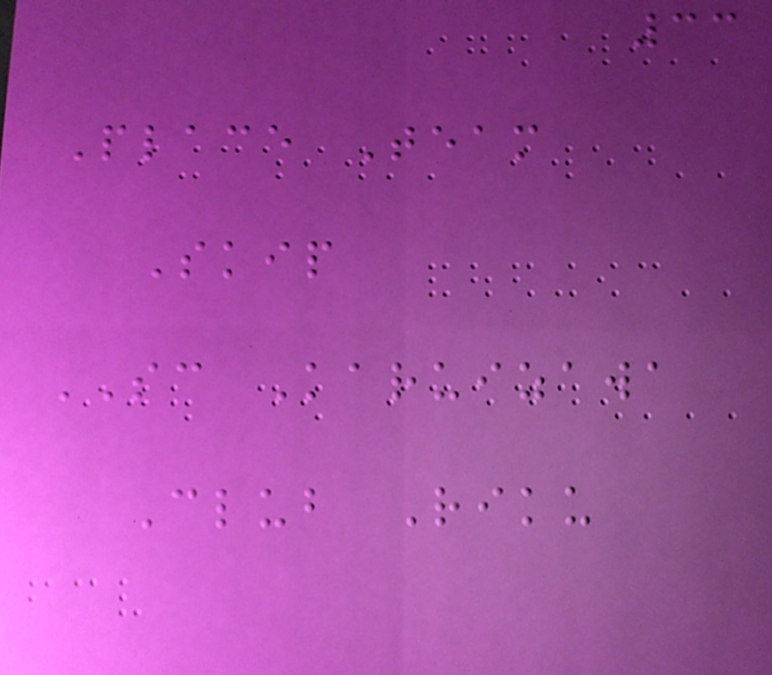33
Place Team
Skip
SC Karuizawa
Club Riku
